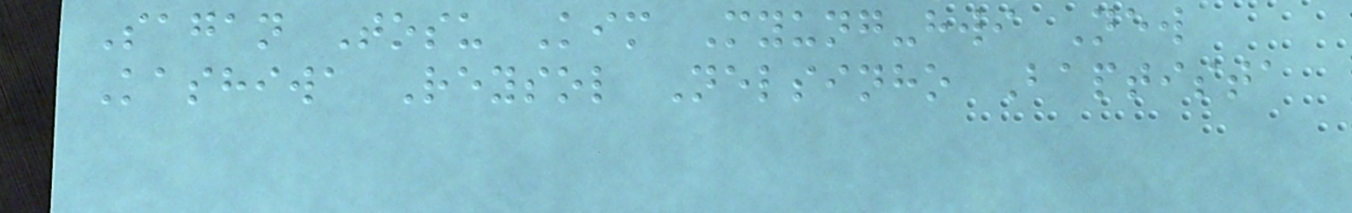Sagan Tosu Kim Myung-hwi New
Kashiwa Reysol Nelsinho Baptista
